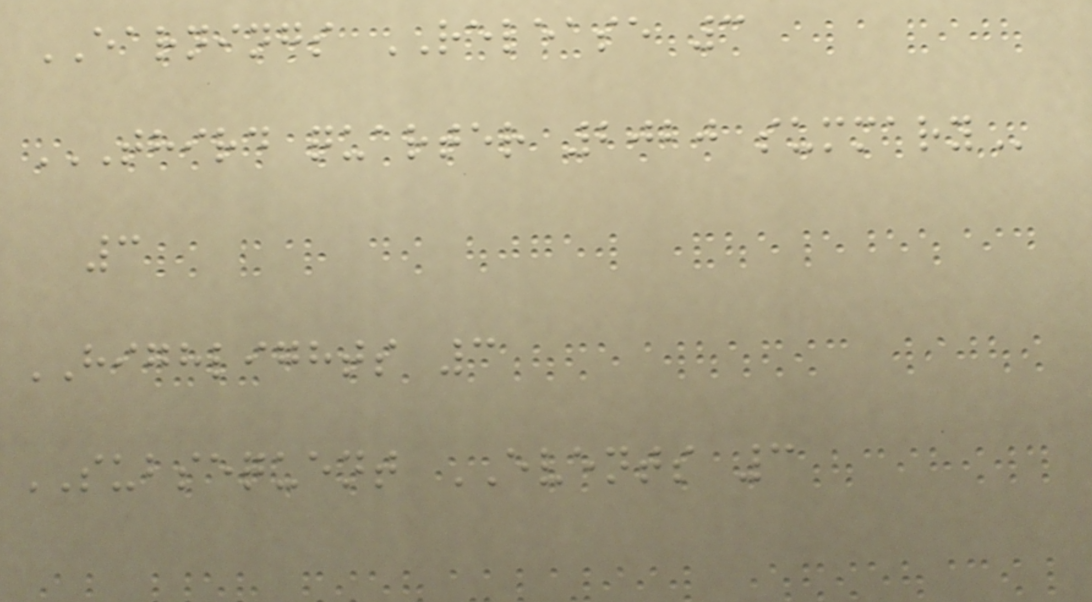EARNINGS RELEASE 3
THIRD QUARTER 2020 SUMMARY
3
HIGHLIGHTS 3
SUBSEQUENT EVENTS 3
